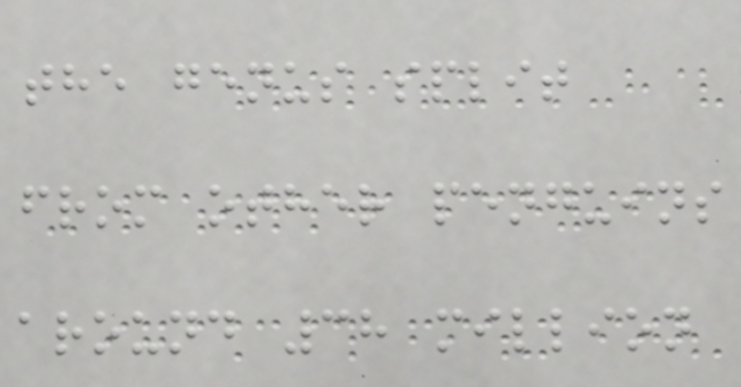the genus split
from other penguins
around 38 million
